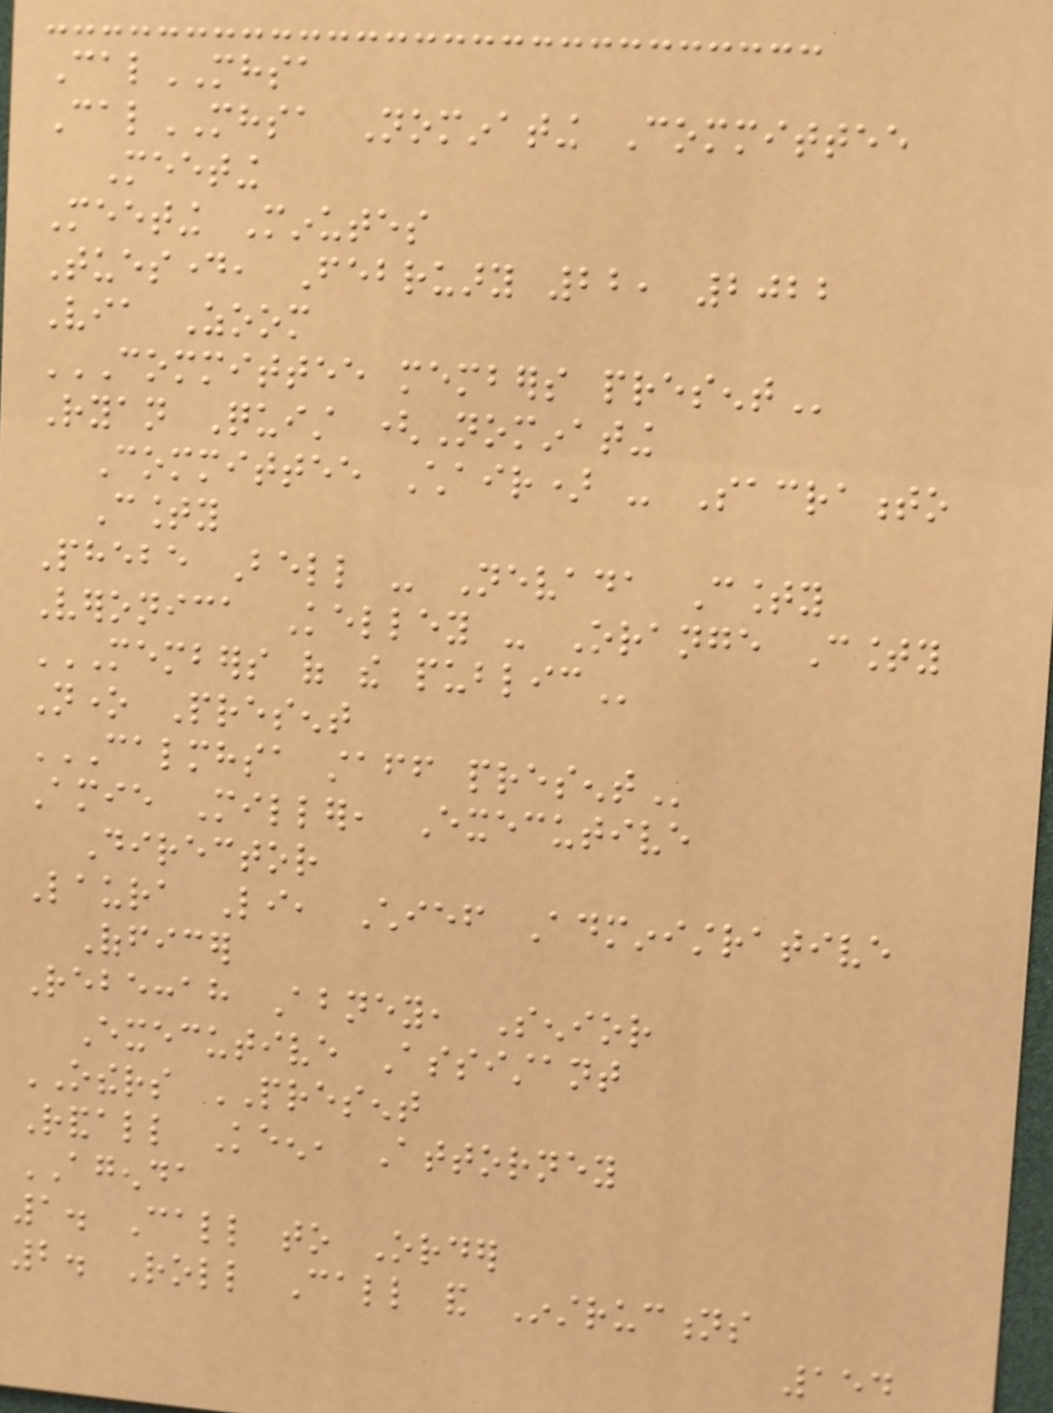CalMHSA
CalMHSA Nominating Committee
Meeting
Meeting Minutes
Tuesday, February 22, 2022
Via Zoom
COMMITTEE MEMBERS PRESENT
Ryan Quist (Nominating
Committee Chair) - Sacramento
County
Phebe Bell - Nevada County
Veronica Kelley - Orange County
MEMBERS OF THE PUBLIC
None Present
CALMHSA STAFF PRESENT
Amie Miller, Executive
Director
Laura Li, Chief Administrative
Officer
Rebeccah Abney, Senior
Executive Assistant
OTHERS PRESENT
Randall Keen, Attorney
AGENDA
1. Call to Order
2. Roll Call and Instructions
154
